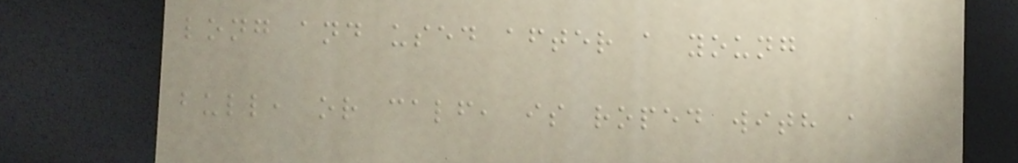long and used after a young
bull, or calf, is roped with a
